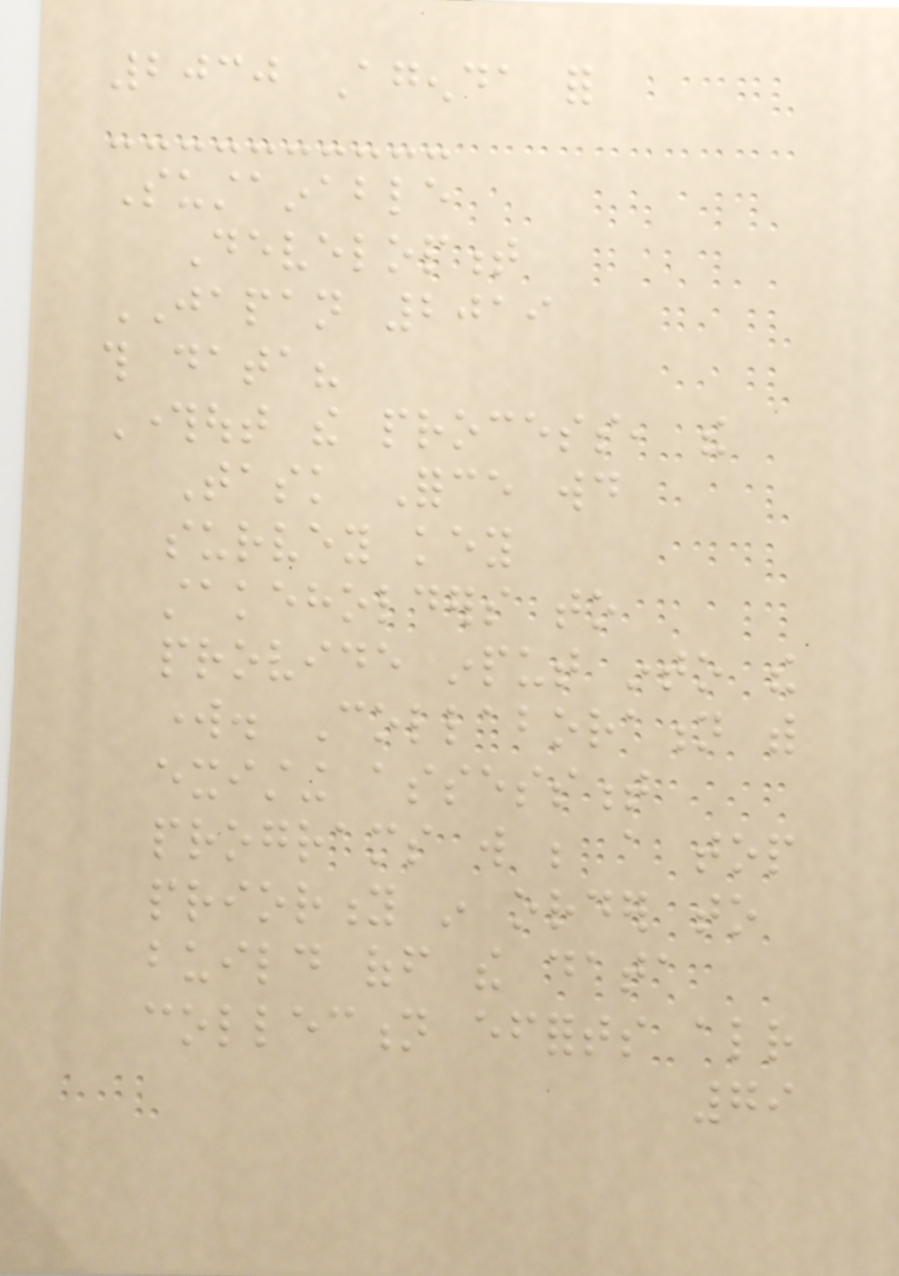2030 Agenda for
Sustainable
Development
JAPAN 2019
this data?
Throughout the process, the
Task Force would
survey key
stakeholders to
provide input into the
work. Collaboration with
existing assessment
programs will be a top
priority in order to
build off the data
collection efforts already
79
